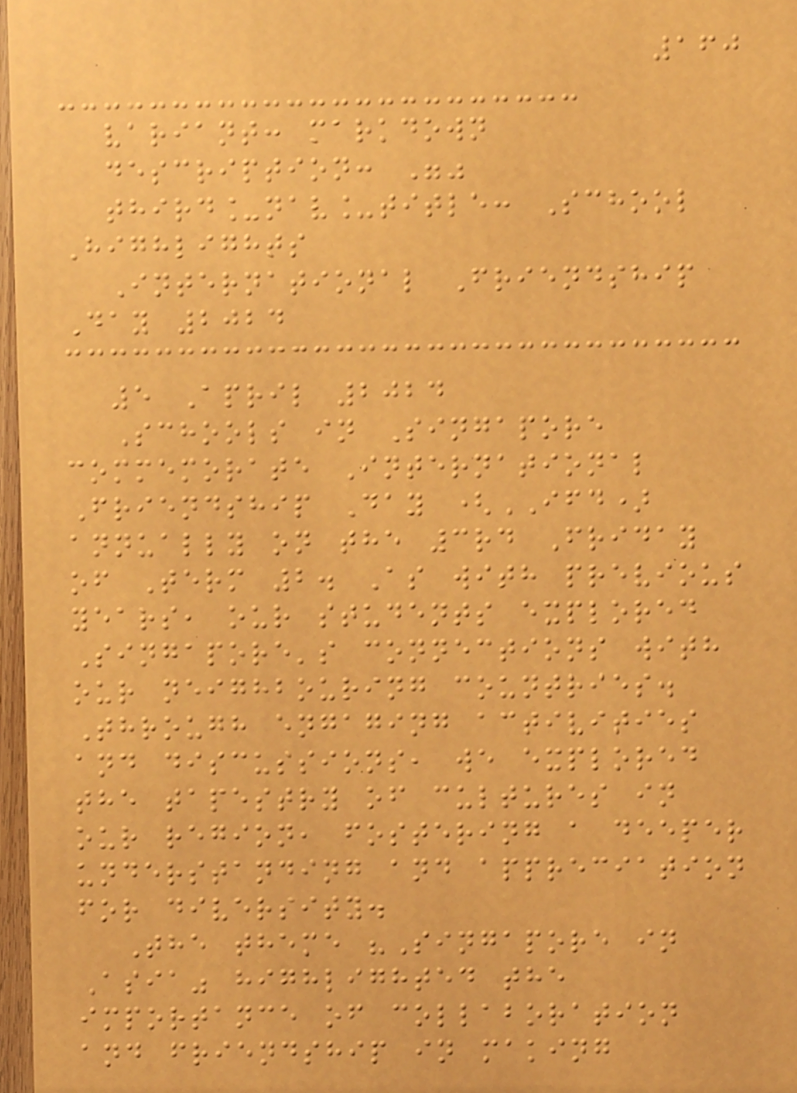160
variant: markdown
description: ""
third_nav_title: School
Highlights
International Friendship
Day 2024
5 April 2024
Schools in Singapore
commemorate International
Friendship Day (IFD)
annually on the 3rd Friday
of Term 2. As with previous
years, our students explored
Singapore's connections with
our neighbouring countries.
Through engaging activities
and discussions, we explored
the tapestry of cultures in
our region, fostering a deeper
understanding and appreciation
for diversity.
The theme "Singapore in
Asia" highlighted the
importance of collaboration
and friendship in making
